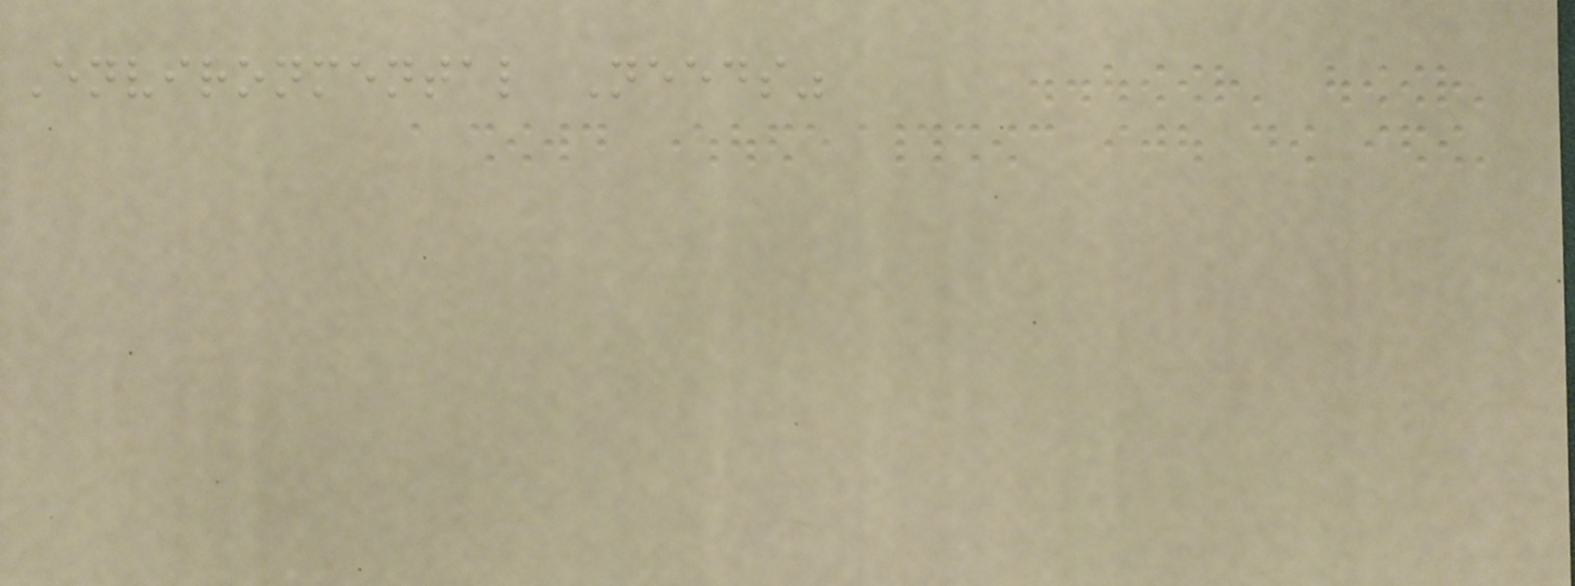Environmental Needs"
